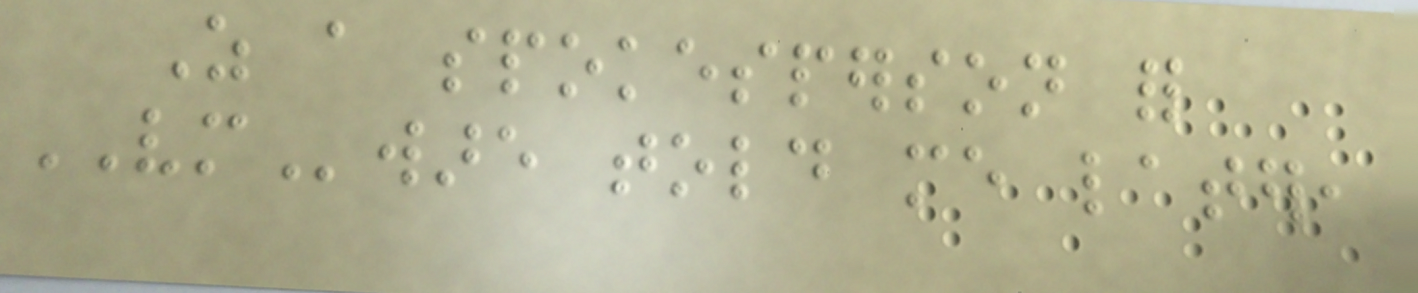As a spokesperson for
VMware told me later,
